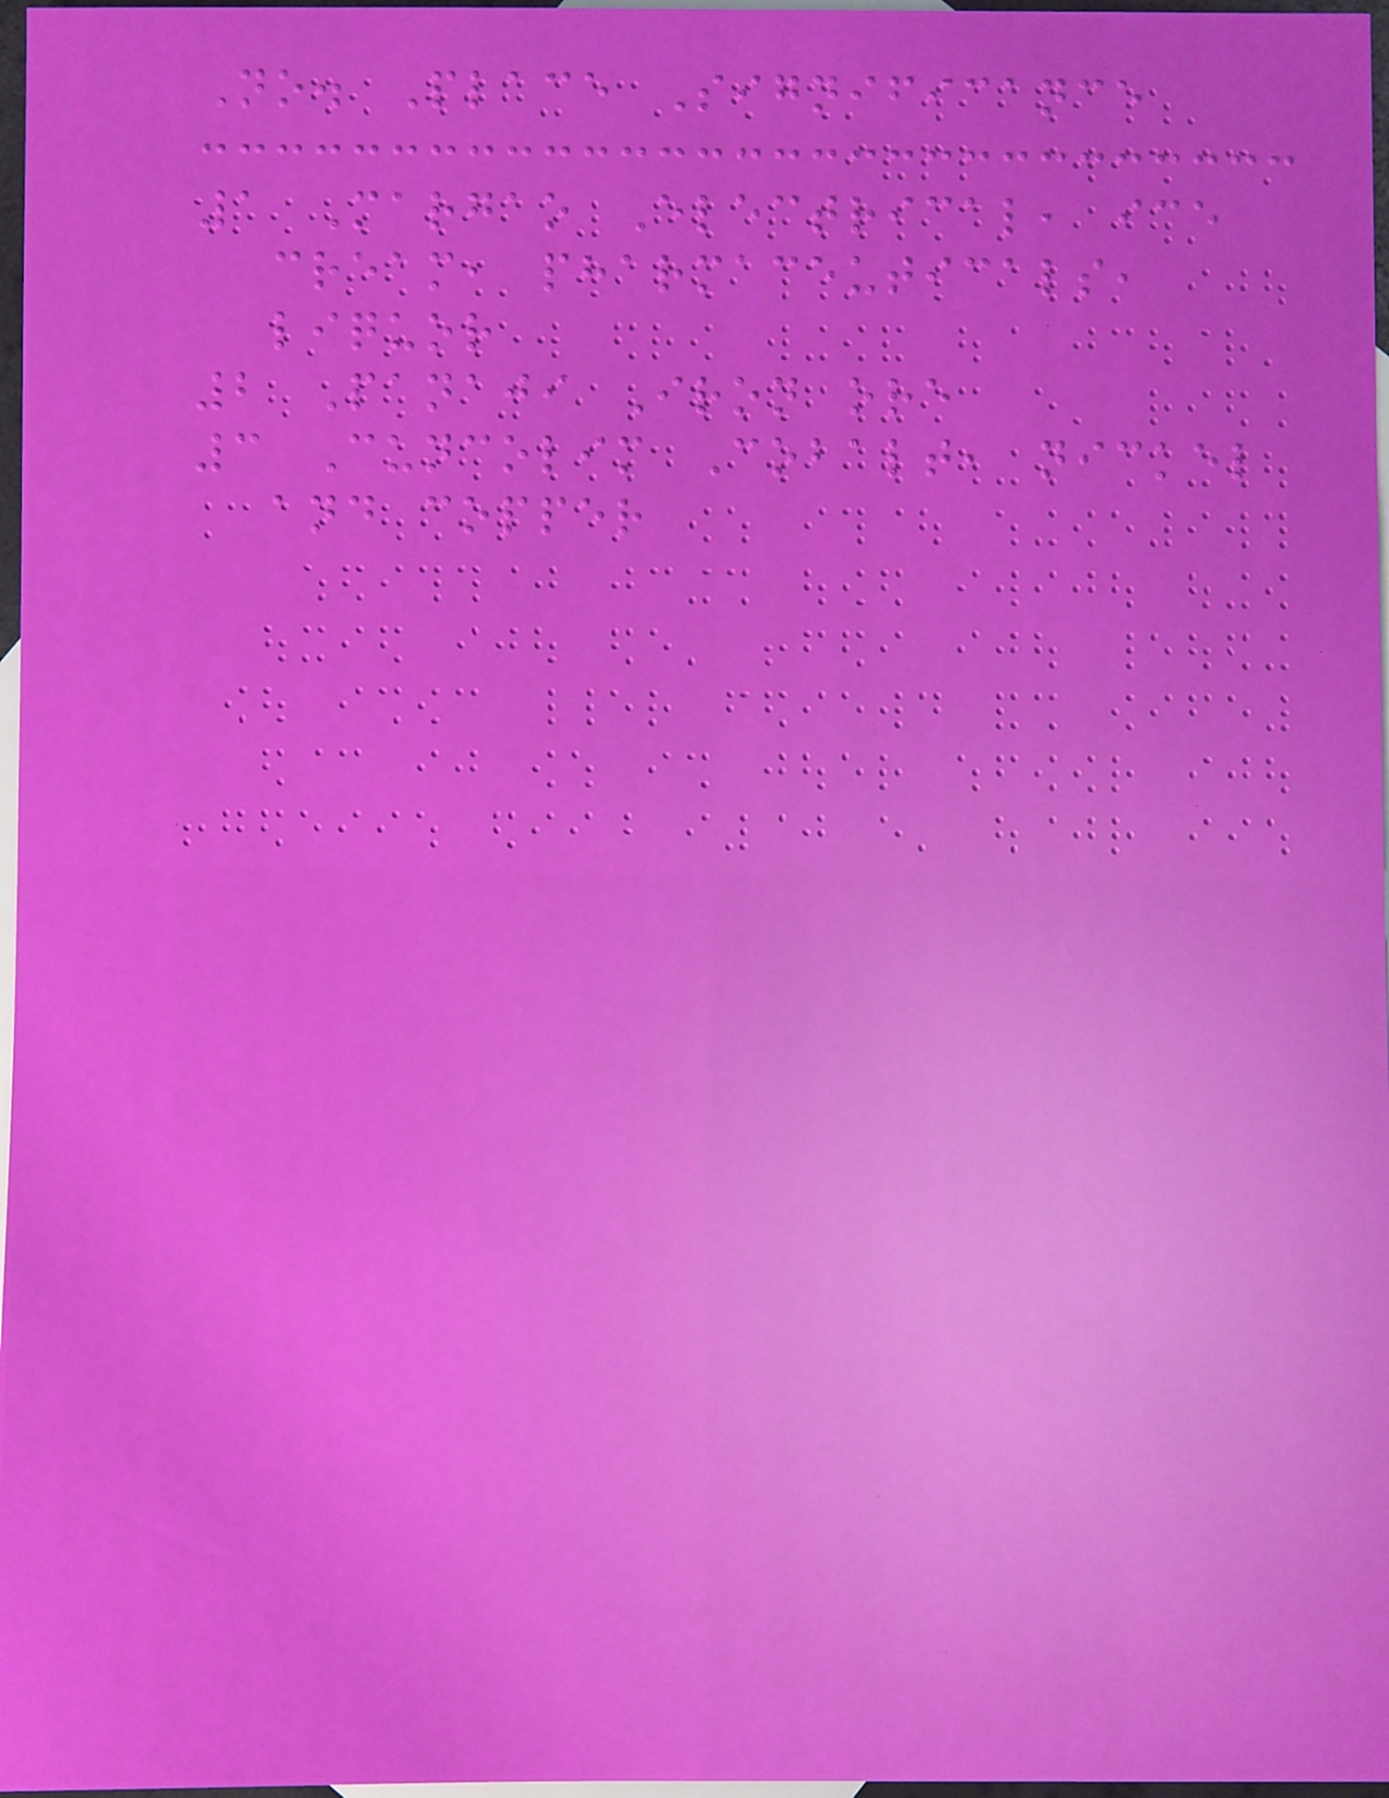No. Place Significance
1 Margao Electrical, ice
cream, pharmaceuticals,
liquor
2 Panaji Iron ore
3 Cuncolim Cobalt, nickel
and copper
